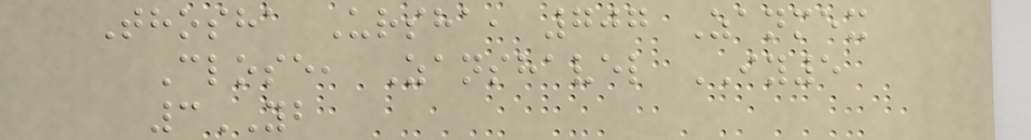Thosha Ursha, 707 Zanmex
Close, Zanshavel IY5
3YB
